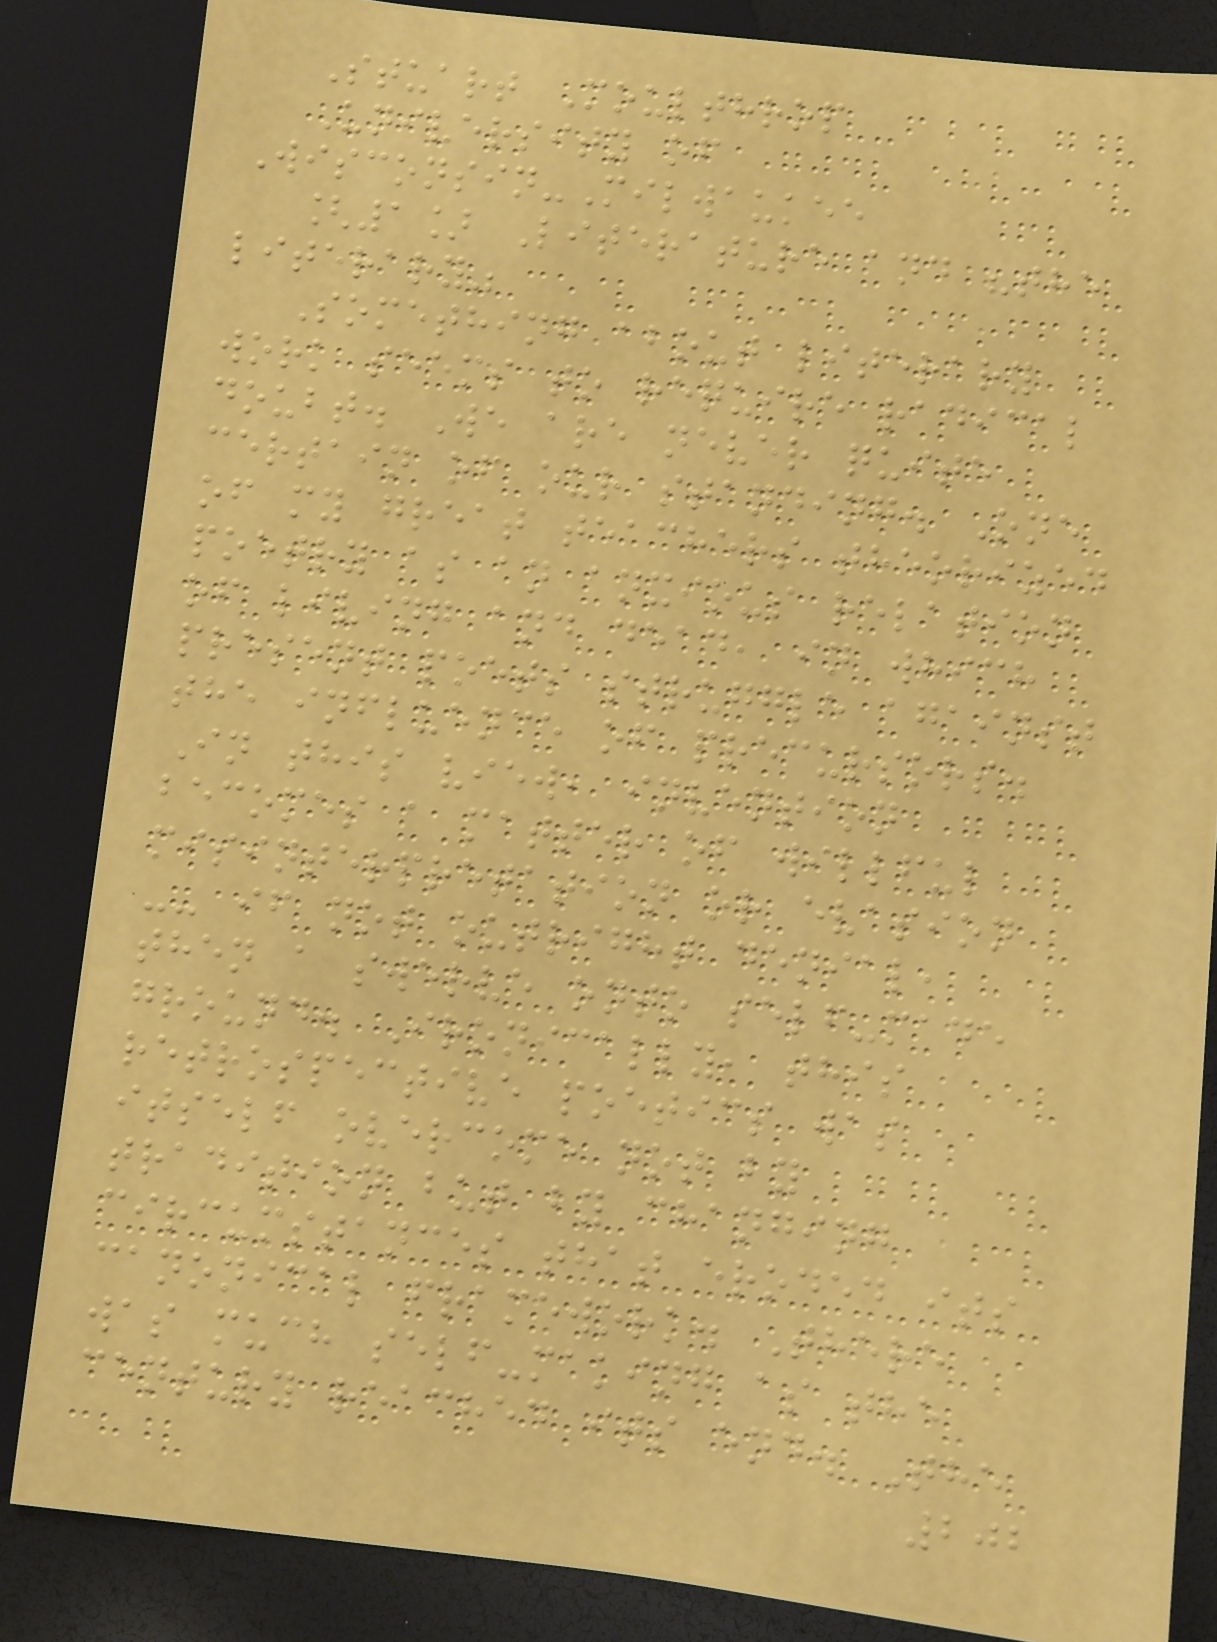Stuart Moulthrop
University of
Wisconsin-Milwaukee
[1] Literature and "the
literary"
Something about literary
work seems to require radical
doubt. We are never quite
certain of our standing. One
of my great teachers theorized
poetry as an anxious relation
of living and dead, in which
present poets struggle against
the influence of precursors.
In this view, invention
becomes a matter of willful
misinterpretation or evasion
-- if not outright denial,
then a swerve onto self-made
ground. Ironically, this
retrospective poetics was
itself overcome not by
tradition but by changing
circumstances that eroded its
canonical framework. There
was much self-making as the
century reached its end. The
202
